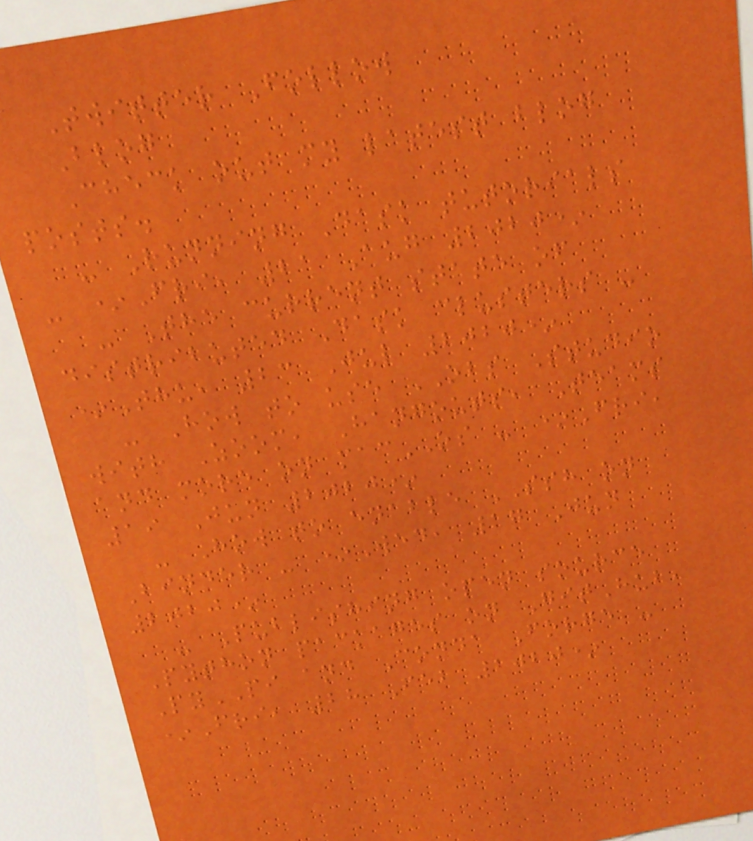Twitter Follow
Blog
Check out my latest blog
posts.
- Running Dask tutorials
- *Fri, 21 Aug 2020*
- The current state of
distributed Dask clusters -
*Thu, 23 Jul 2020*
- How to use OBS Studio
with Zoom, Hangouts, Teams
and more on macOS - *Fri,
19 Jun 2020*
- How to enable SSH on
Binder - *Wed, 17 Jun
2020*
- Publishing open source
Python packages on GitHub,
PyPI and Conda Forge -
*Fri, 28 Feb 2020*
